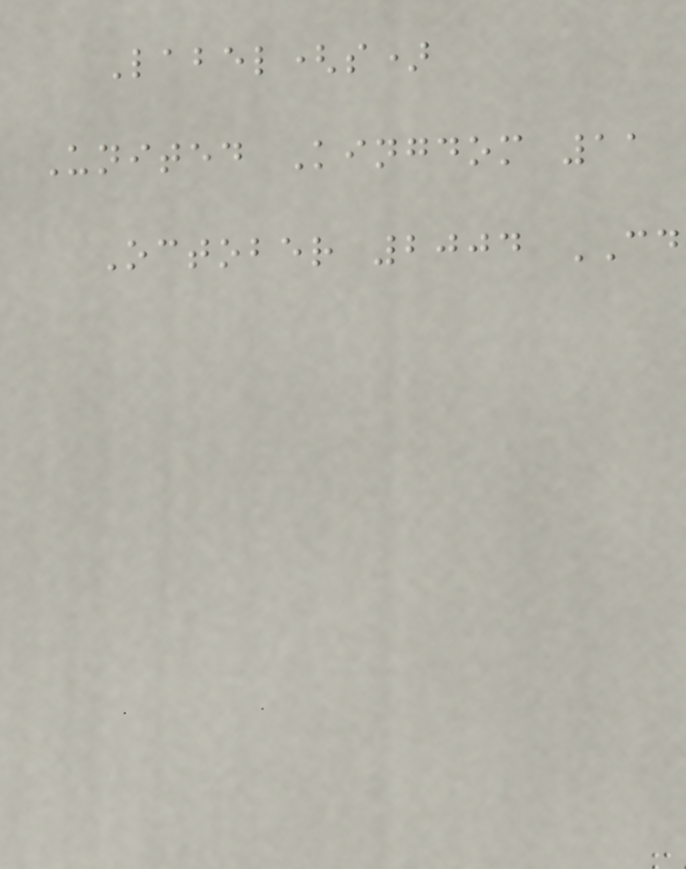Label(s)
United Kingdom 11
October 2004 CD
